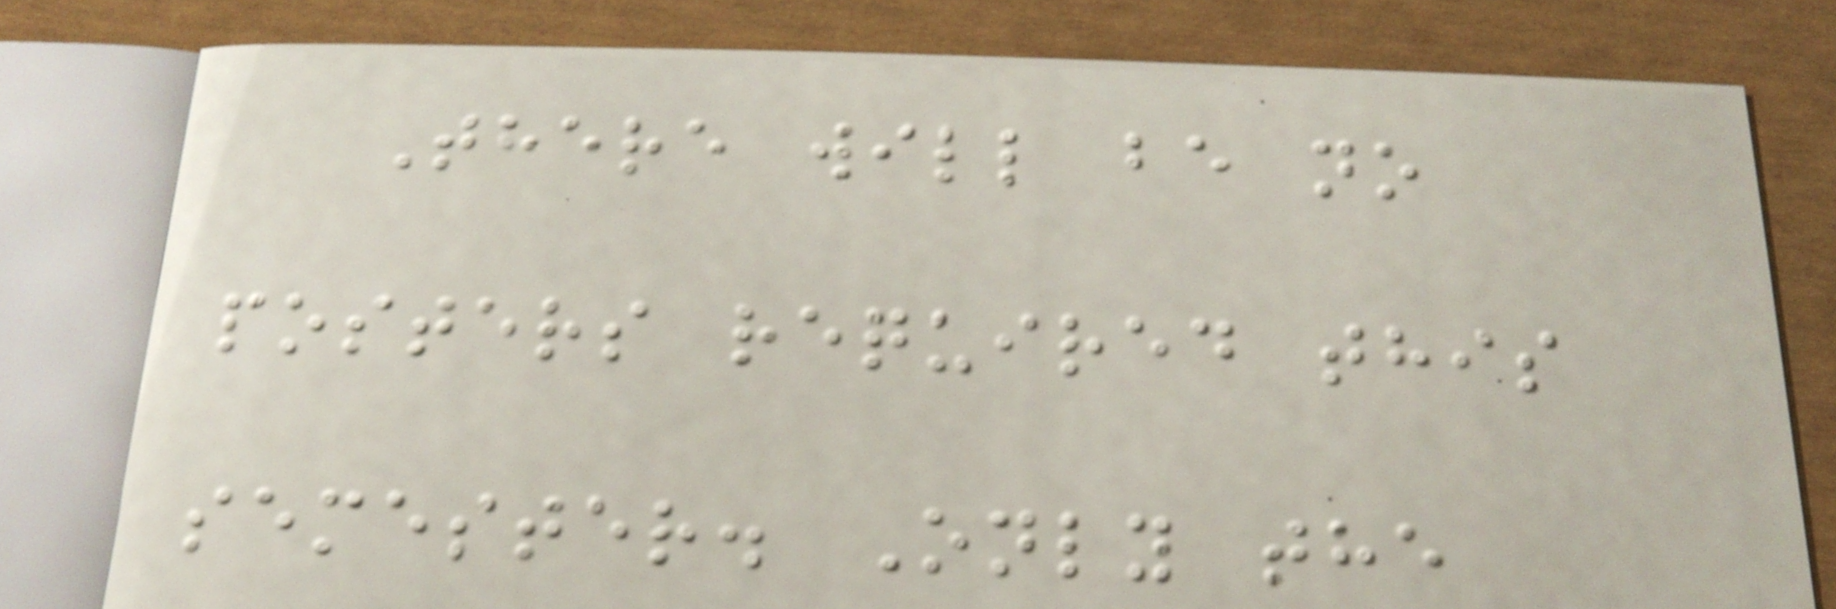There will be no
posters required this
semester. Only the
